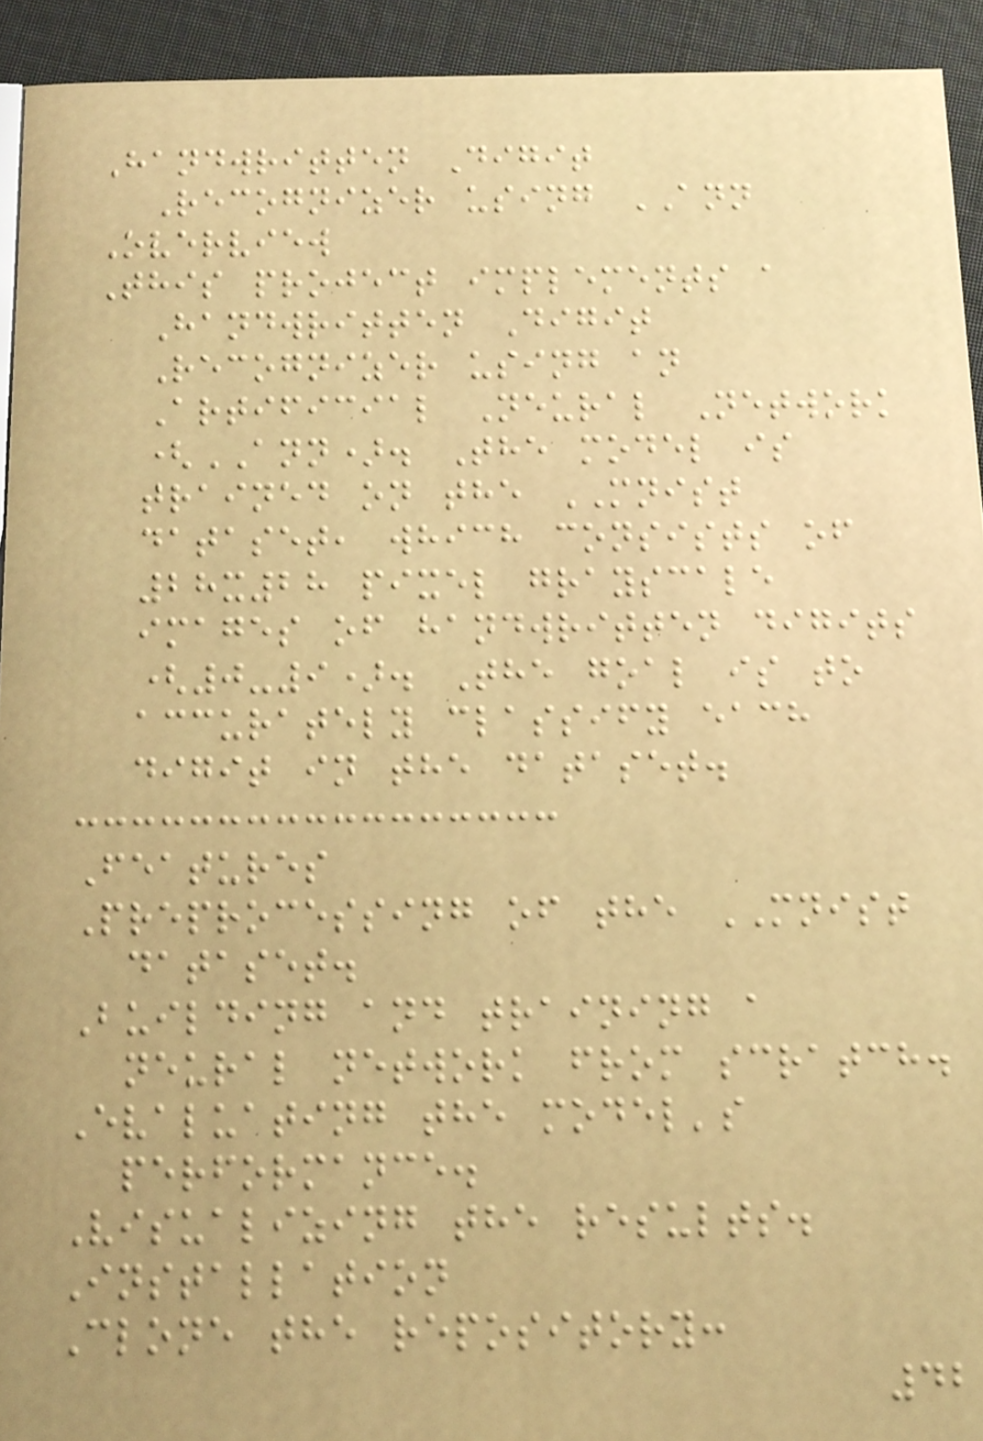Handwritten Digit
Recognizer using ANN
Overview
This project implements a
Handwritten Digit
Recognizer using an
Artificial Neural Network
(ANN). The model is
trained on the MNIST
dataset, which consists of
28x28 pixel grayscale
images of handwritten digits
(0-9). The goal is to
accurately classify each
digit in the dataset.
Features
Preprocessing of the MNIST
dataset.
Building and training a
neural network from scratch.
Evaluating the model's
performance.
Visualizing the results.
Installation
Clone the repository:
42
